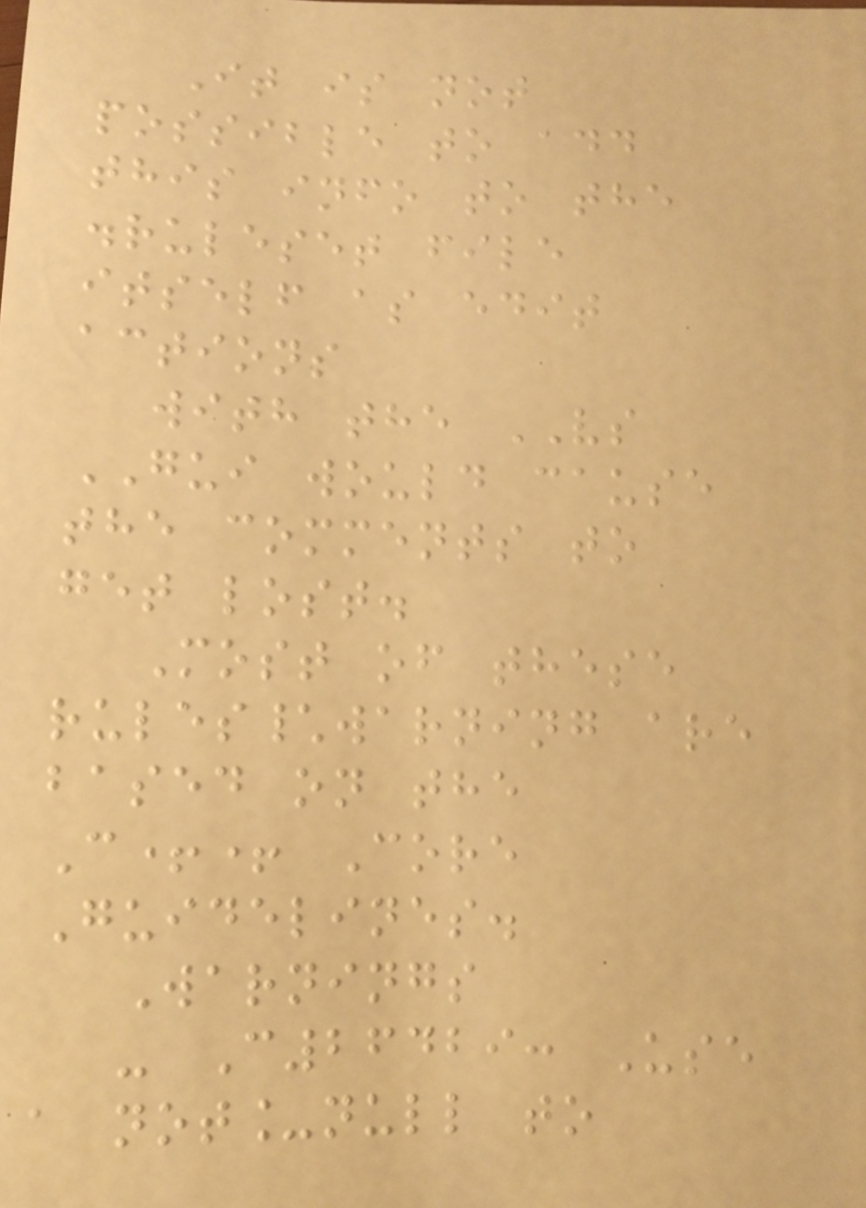It is not
possible to add
this info to the
.ruleset file
itself as edit
actions
with the VS
GUI would cause
the comments to
get lost.
Most of these
rules\warning are
based on the
C++ Core
Guidelines.
Warnings
- C26429: Use
a not_null to
